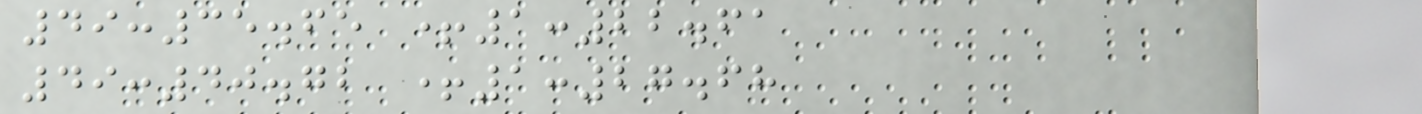49:35.65 +1:22.61
49:40.72 +1:27.68
